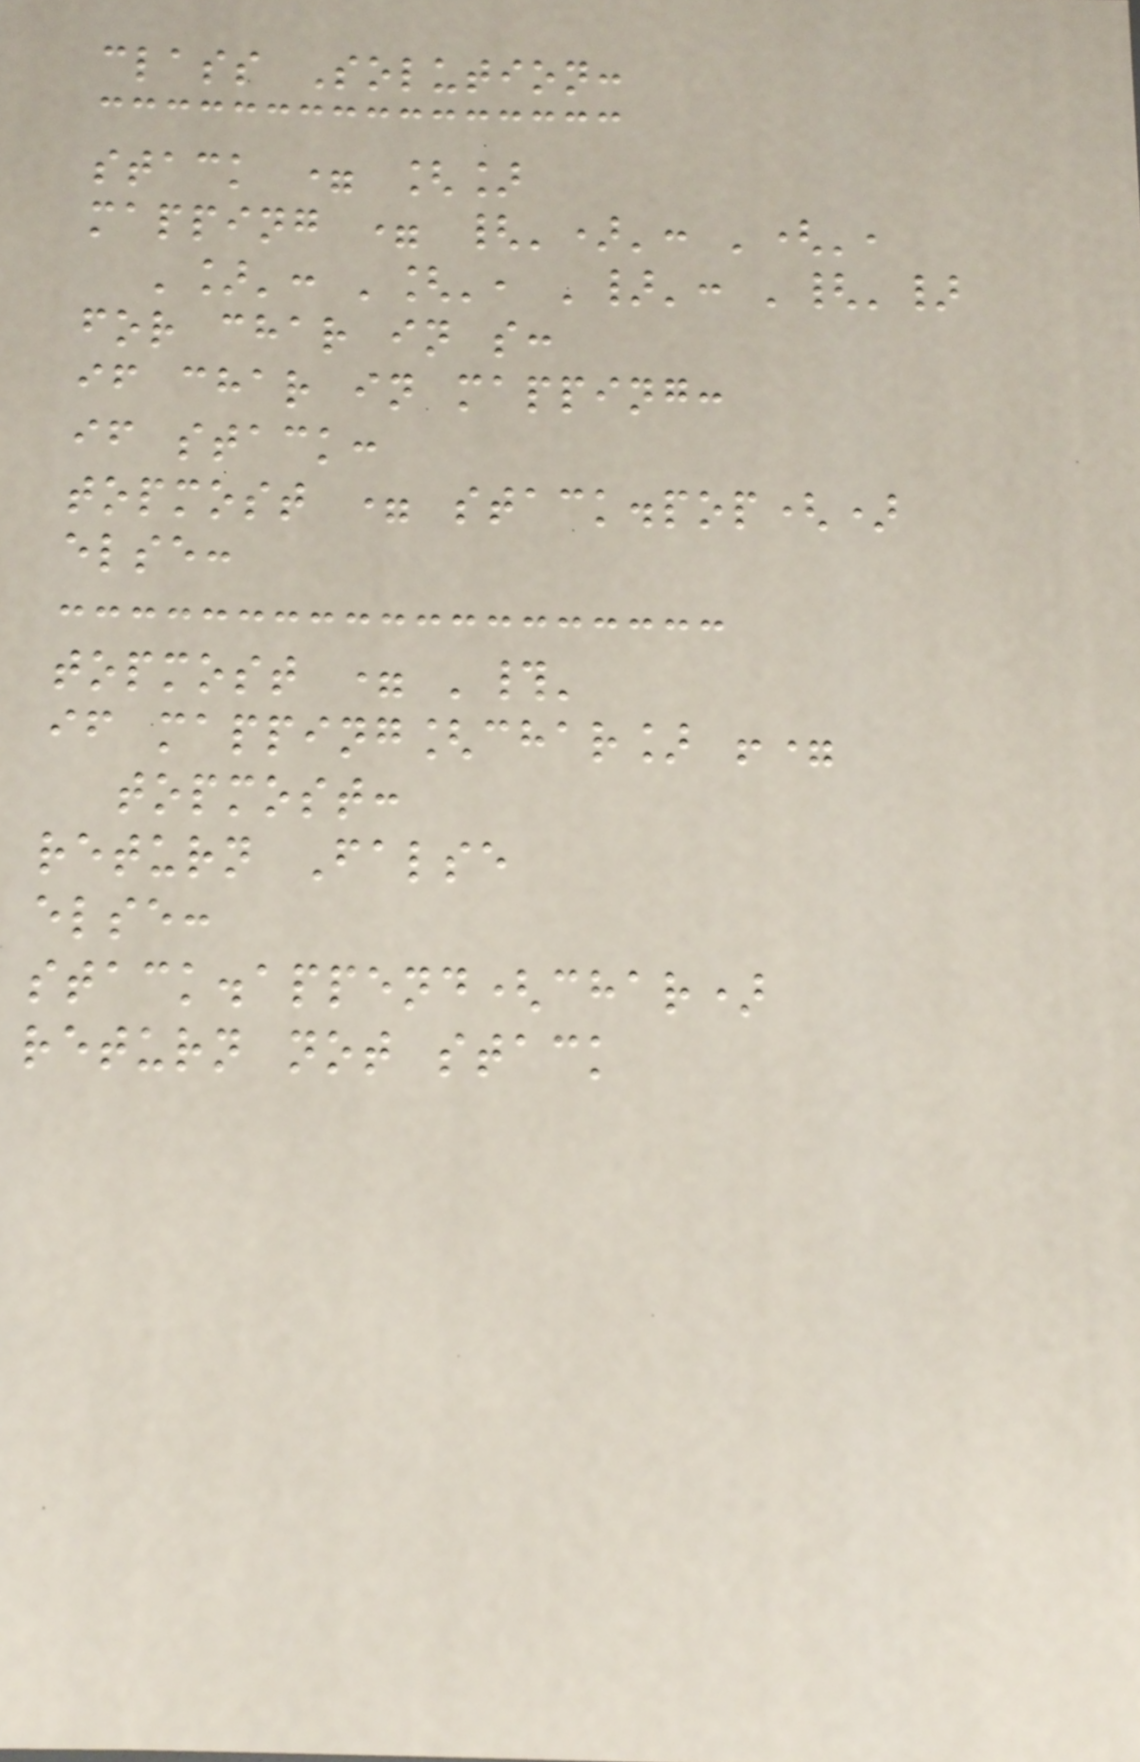class Solution:
stack = []
mapping = {')': '(',
']': '[', '}': '{'}
for char in s:
if char in mapping:
if stack:
topmost = stack.pop()
else:
topmost = '#'
if mapping[char] !=
topmost:
return False
else:
stack.append(char)
return not stack
